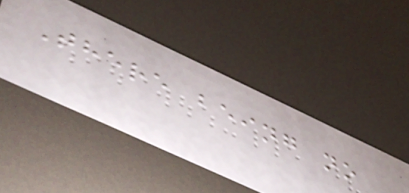There being no
